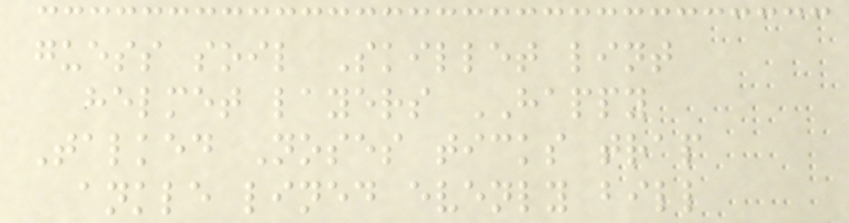guess soil Skillet lint
helmet layers HAPPY
Talked Noses ticks trap
ankle lined evenly bill
